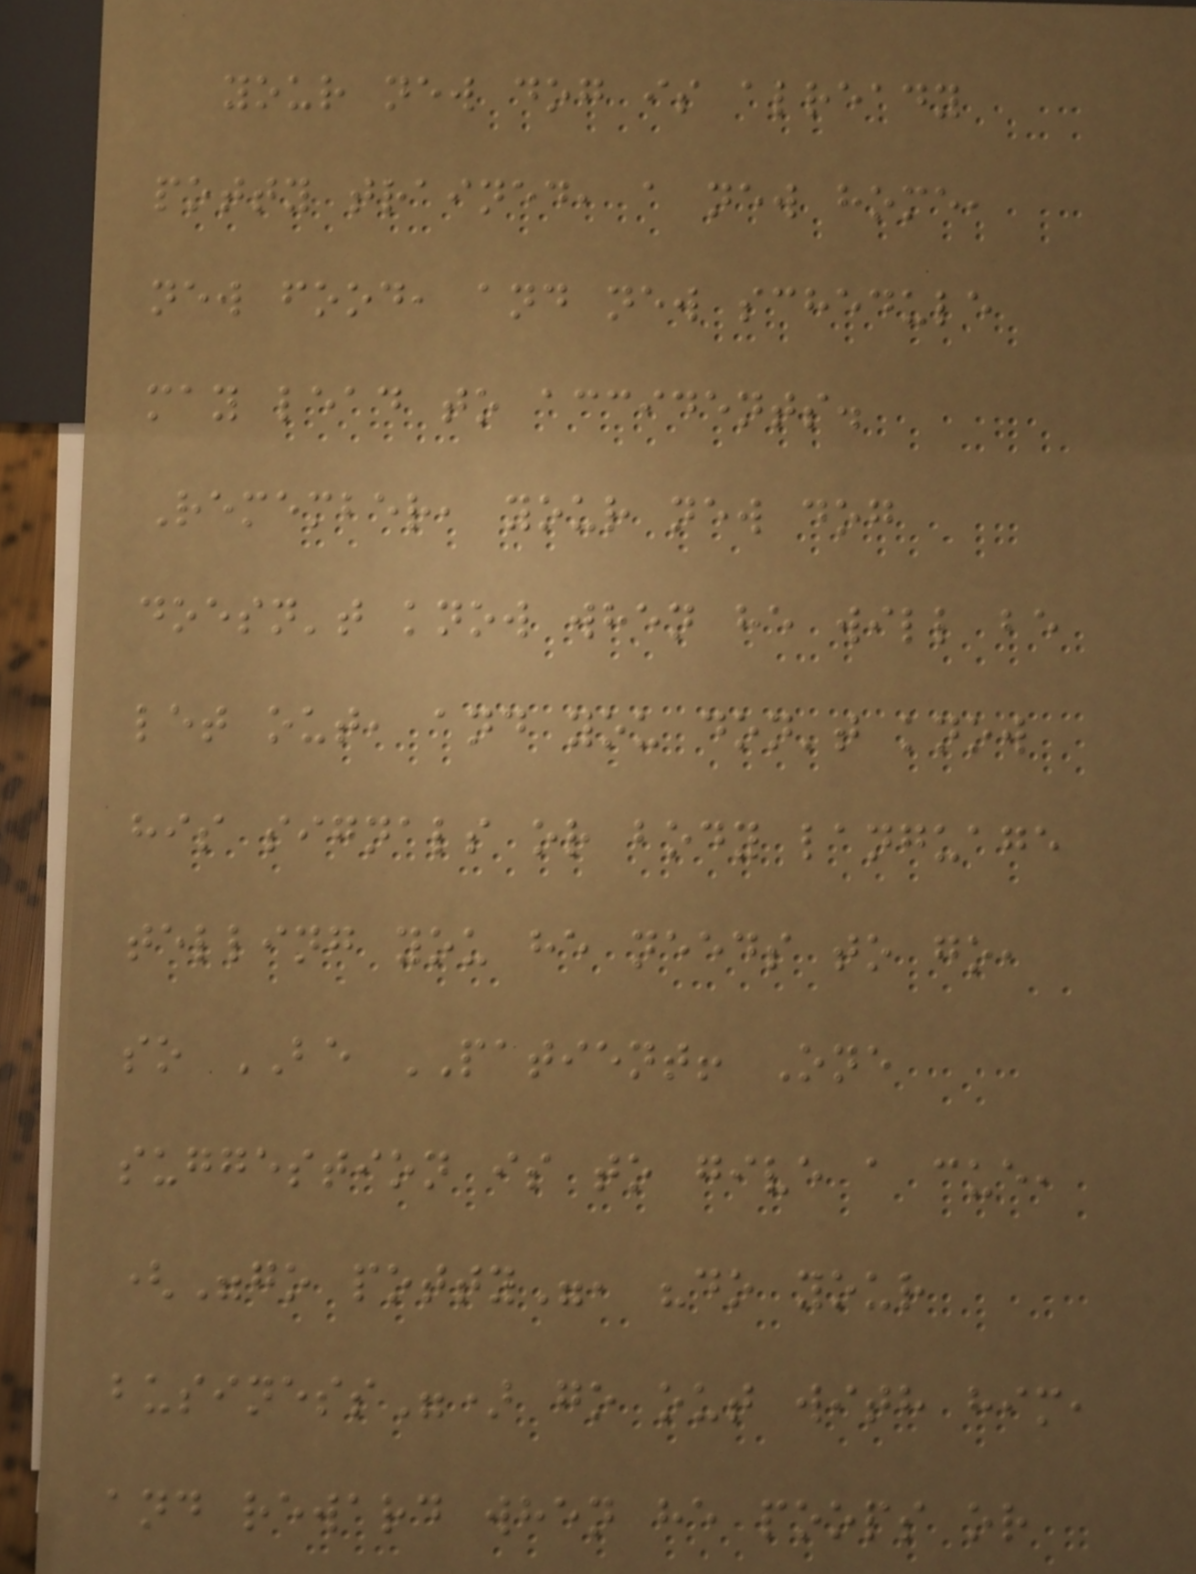your new dog is already
potty trained, a new home,
new food, and new schedule
may lead to accidents.
Remember, your new dog
doesn't know when he will be
let out, and you don't know
his signals or body language
telling you he needs to go,
so BE PATIENT! One
suggestion is to give a cue,
("go potty", "do your
business") go out with him,
and reward when he poops or
